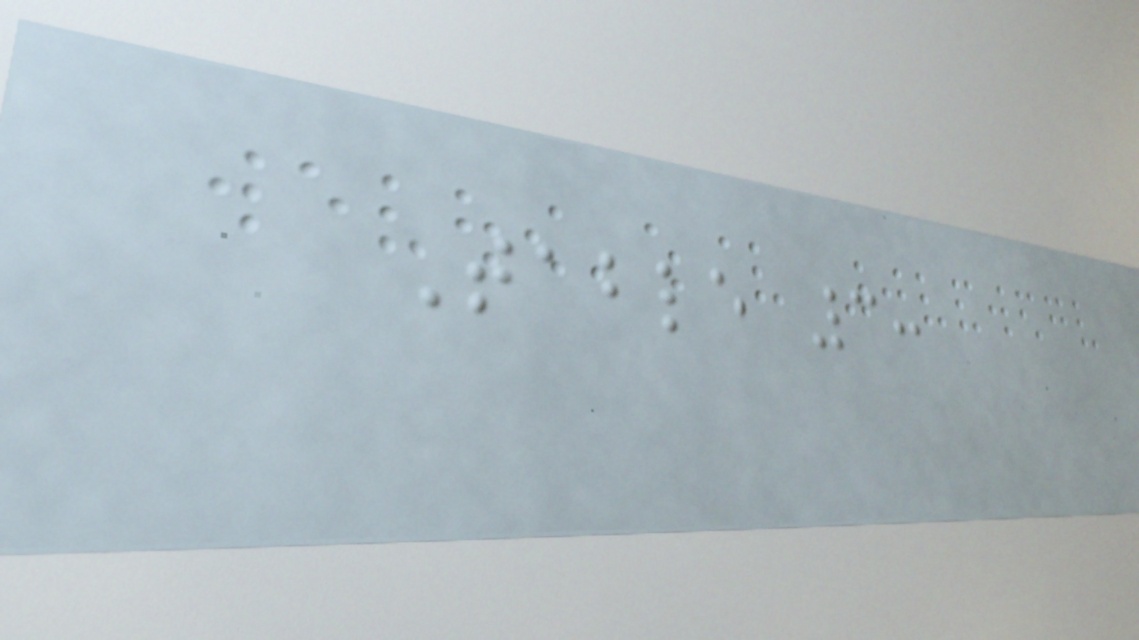Table 3:
